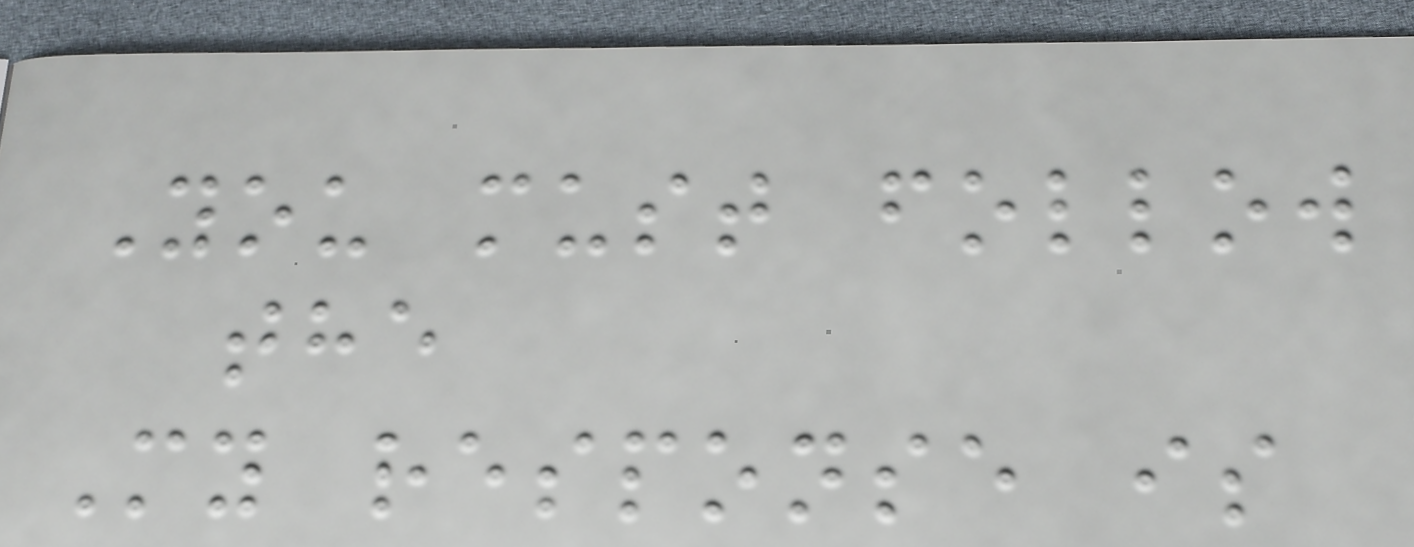You must follow
the
My response is
